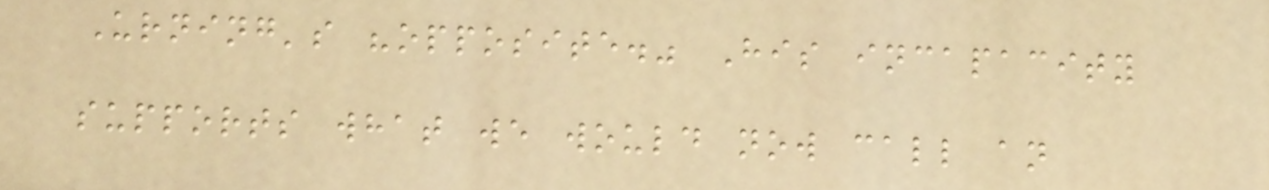Urning's "opposite." His incapacity
supports what we would now call an
